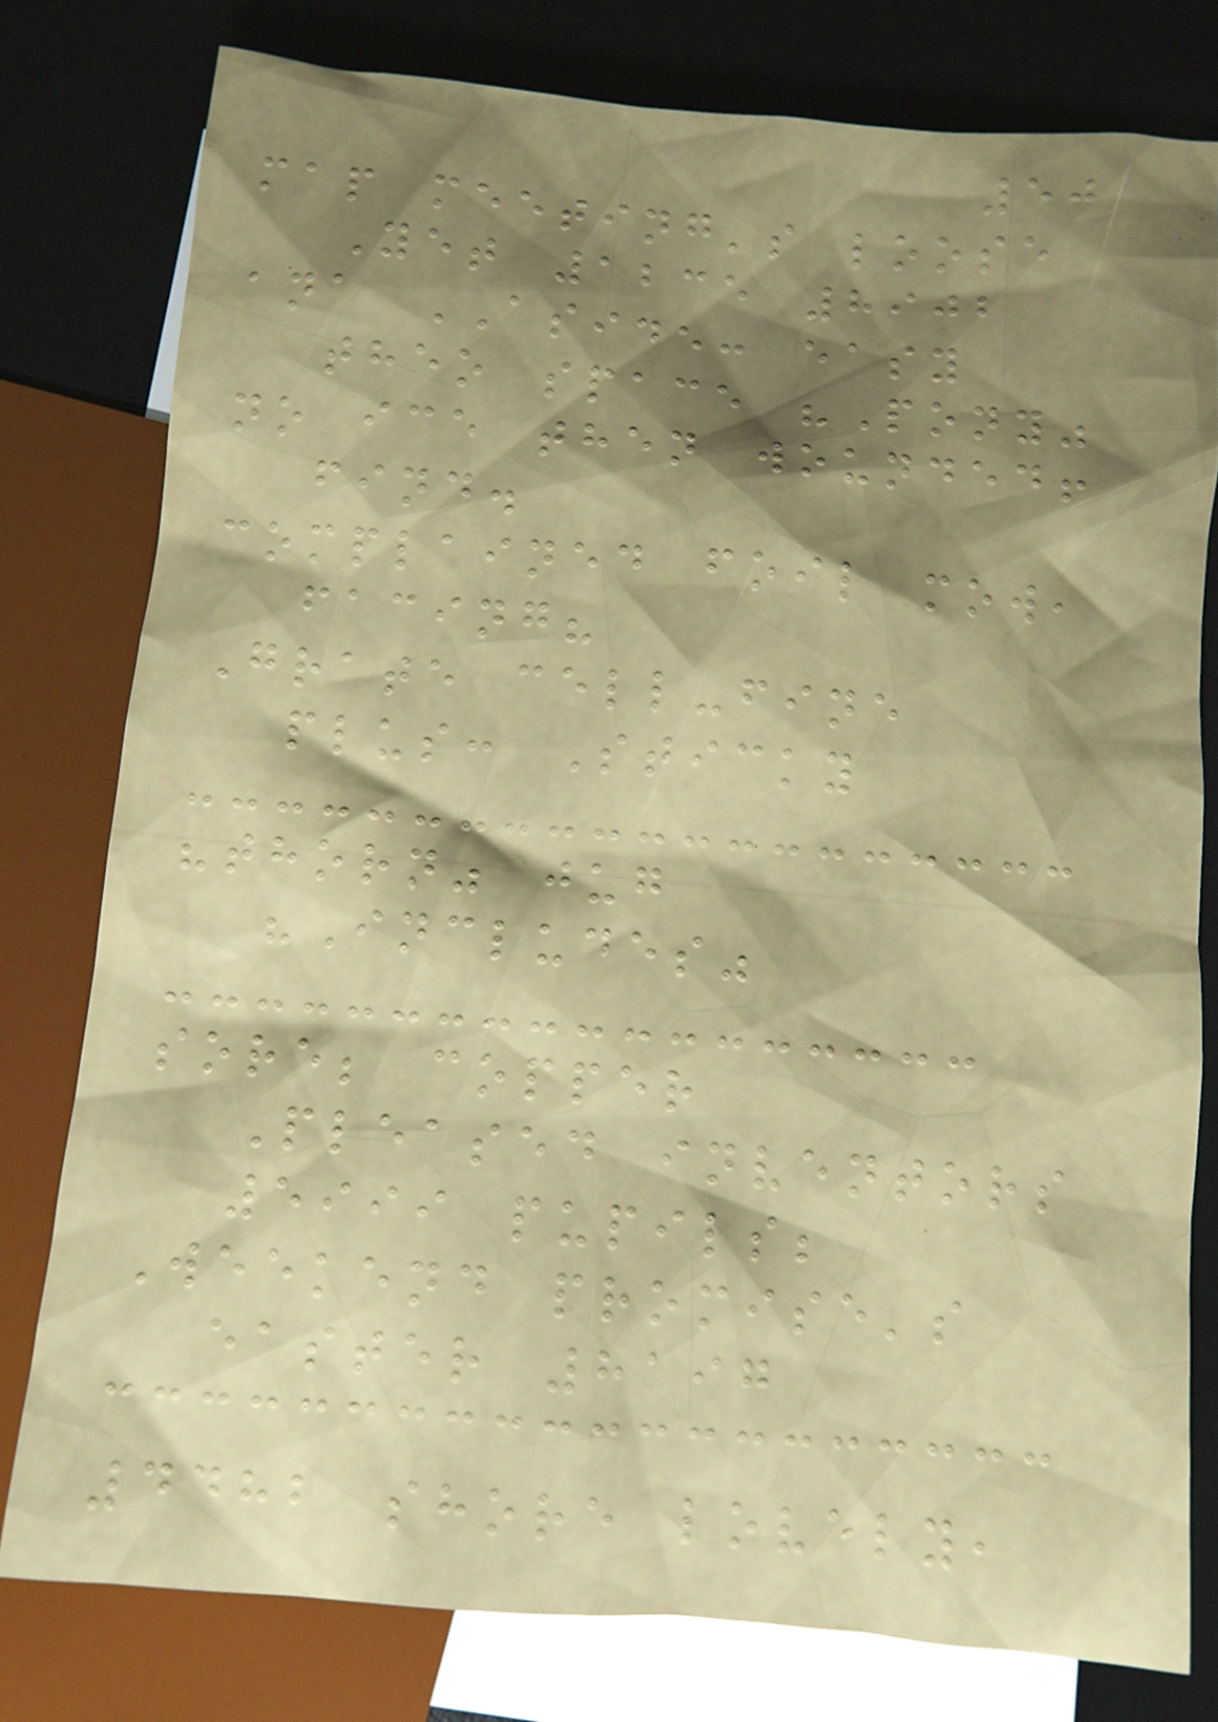50
map meeting's loose
Yet 1235 8902
ana ASIDE: easy
theo space "Pony"
no ice then wounded!
find.
complained foil mow,
facing?
Grate cell-fine
plus: Sticky
"thorn" jug
"Includes"
sore; copper
Pleased inventors
5999 pupils;
Weekend promise's
easter 8197
4482 shore lovely,
